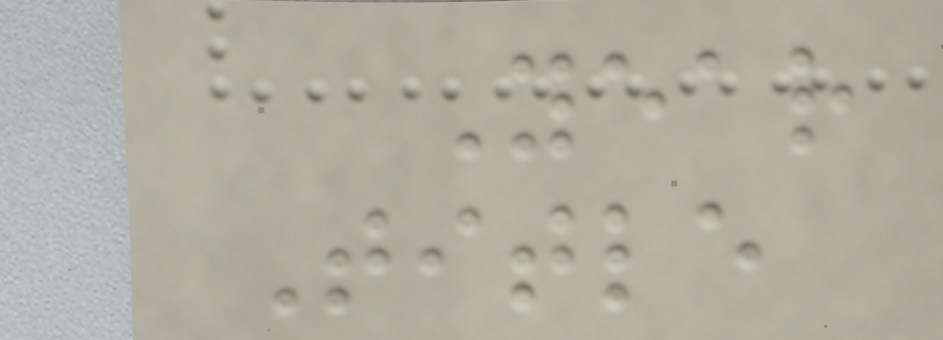Year
Title
